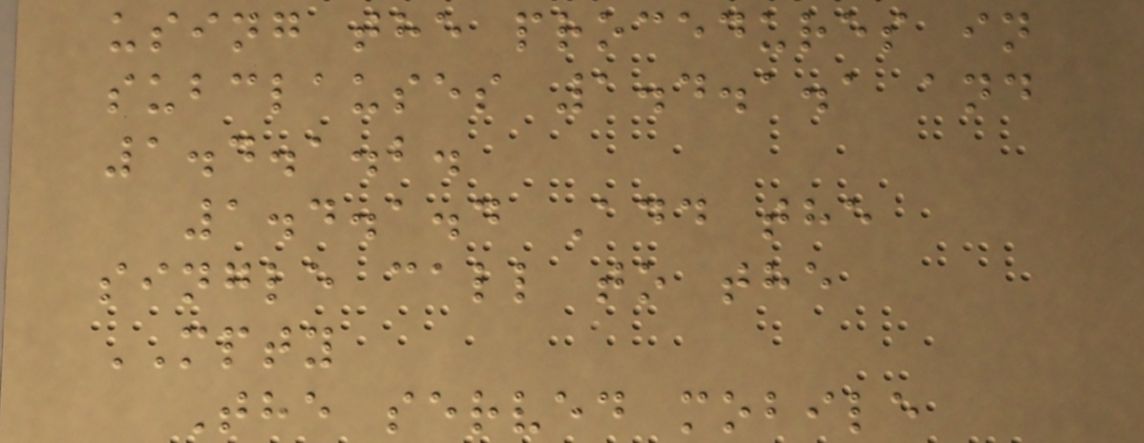using the procedures in
subclauses 1.4.1.1 and
1.4.1.2.
1.4.1.4 Add the
single call to the
MPTY
The served mobile
